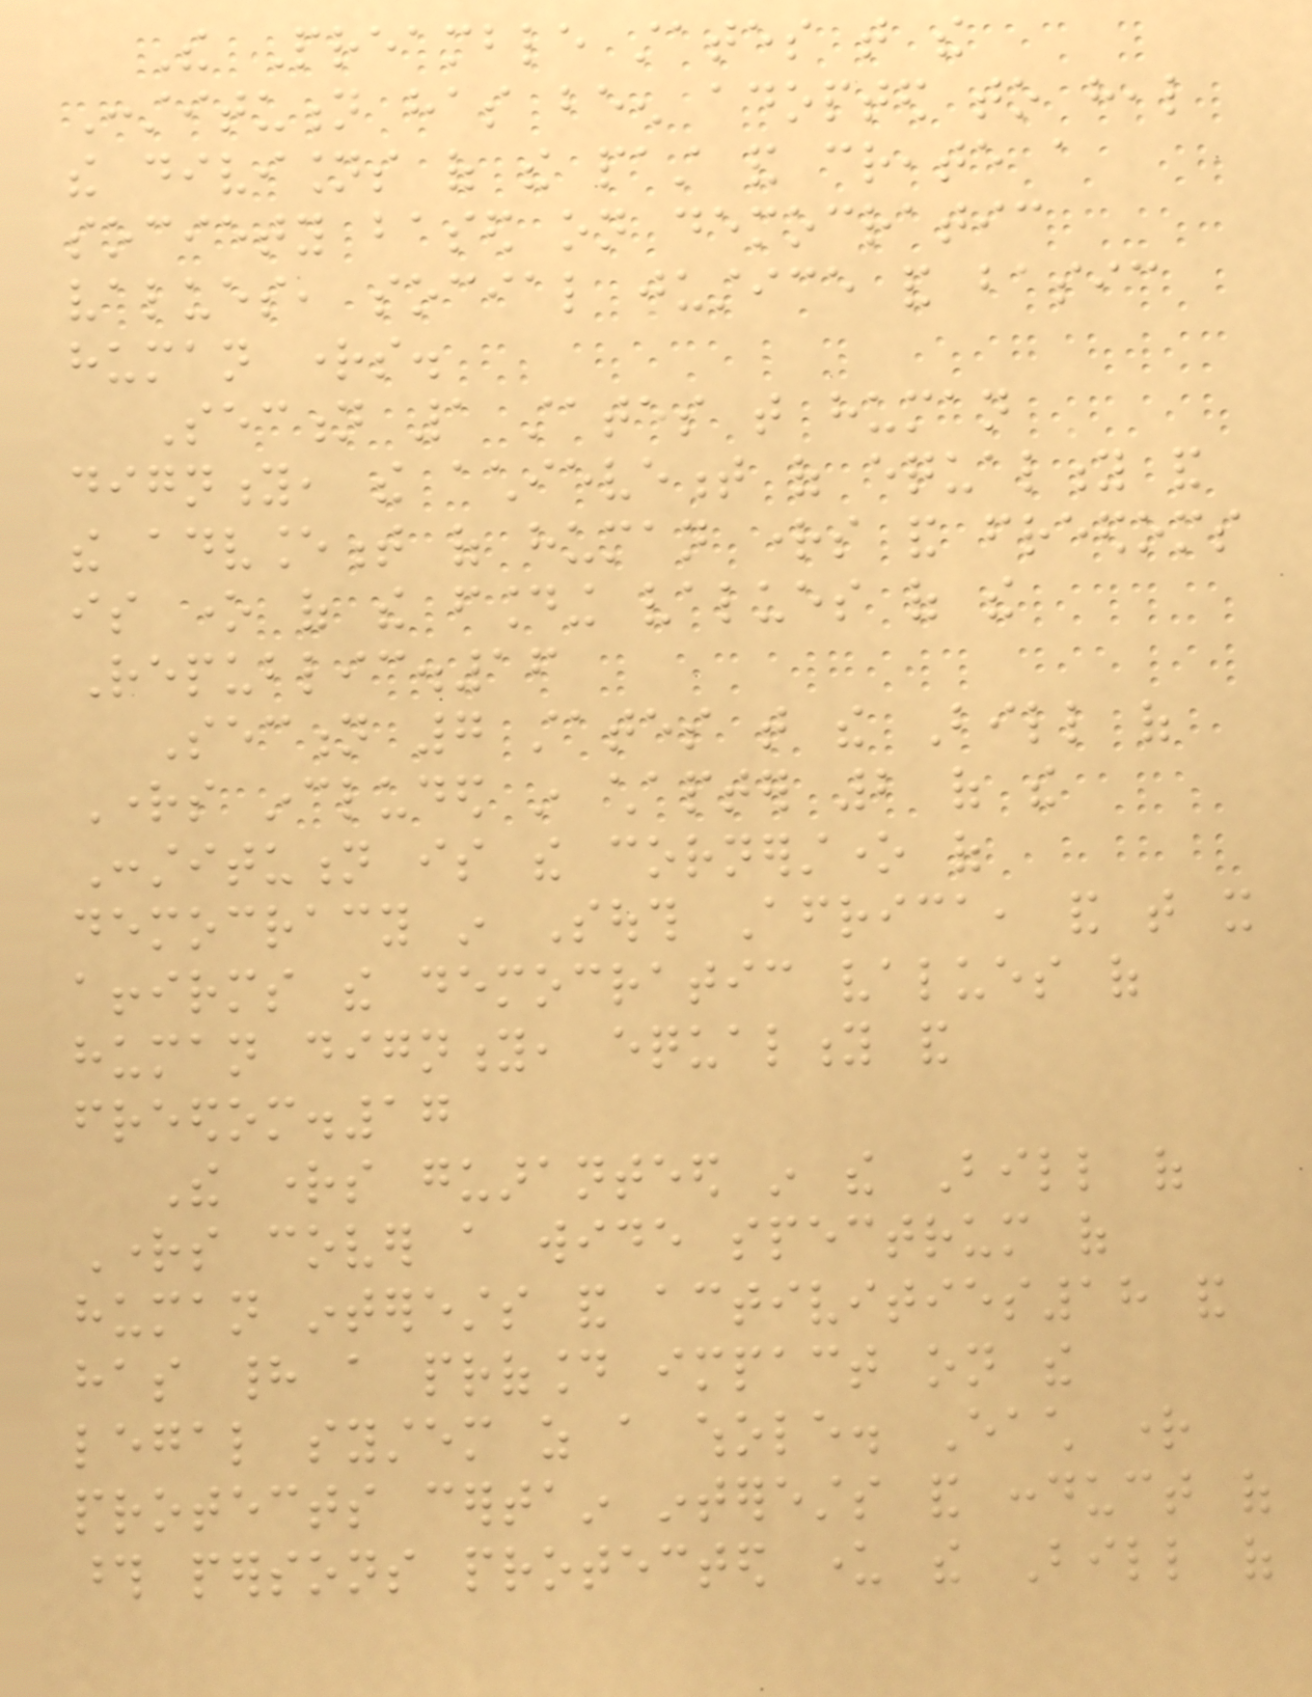The Preamble states that the
Constitution has been adopted to heal
the divisions of the past and create a
society based on democratic
values, social justice and basic
human rights.
Section 1 states that human
dignity, the achievement of equality and
the advancement of human rights and freedoms
is one of the founding values of the
Republic.16
Section 7 states that the Bill of
Rights included in chapter 2 of the
Constitution is the cornerstone of
democracy in South Africa, and that it
affirms the democratic values of
human dignity, equality and
freedom.17
The rights guaranteed in the Bill of
Rights cover a wide spectrum of
human interests and activities18 and
has had a profound impact on the
legal system as a whole. Each right
protects certain interests and conduct of
those persons protected under the Bill of
